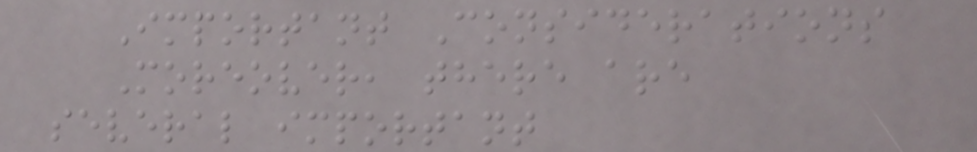Important Considerations
Moreover, there are
several important
